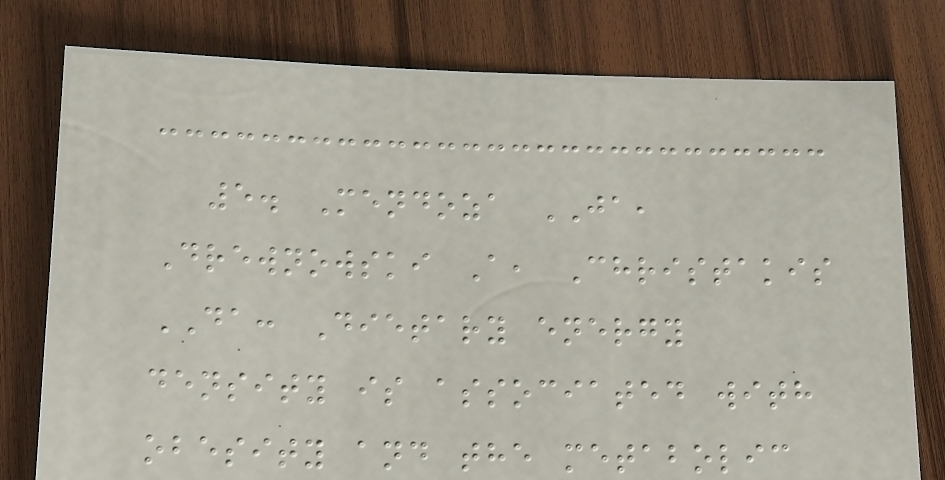5. Mendoza JA,
Drewnowski A, Christakis
DA: Dietary energy
density is associated with
obesity and the metabolic
